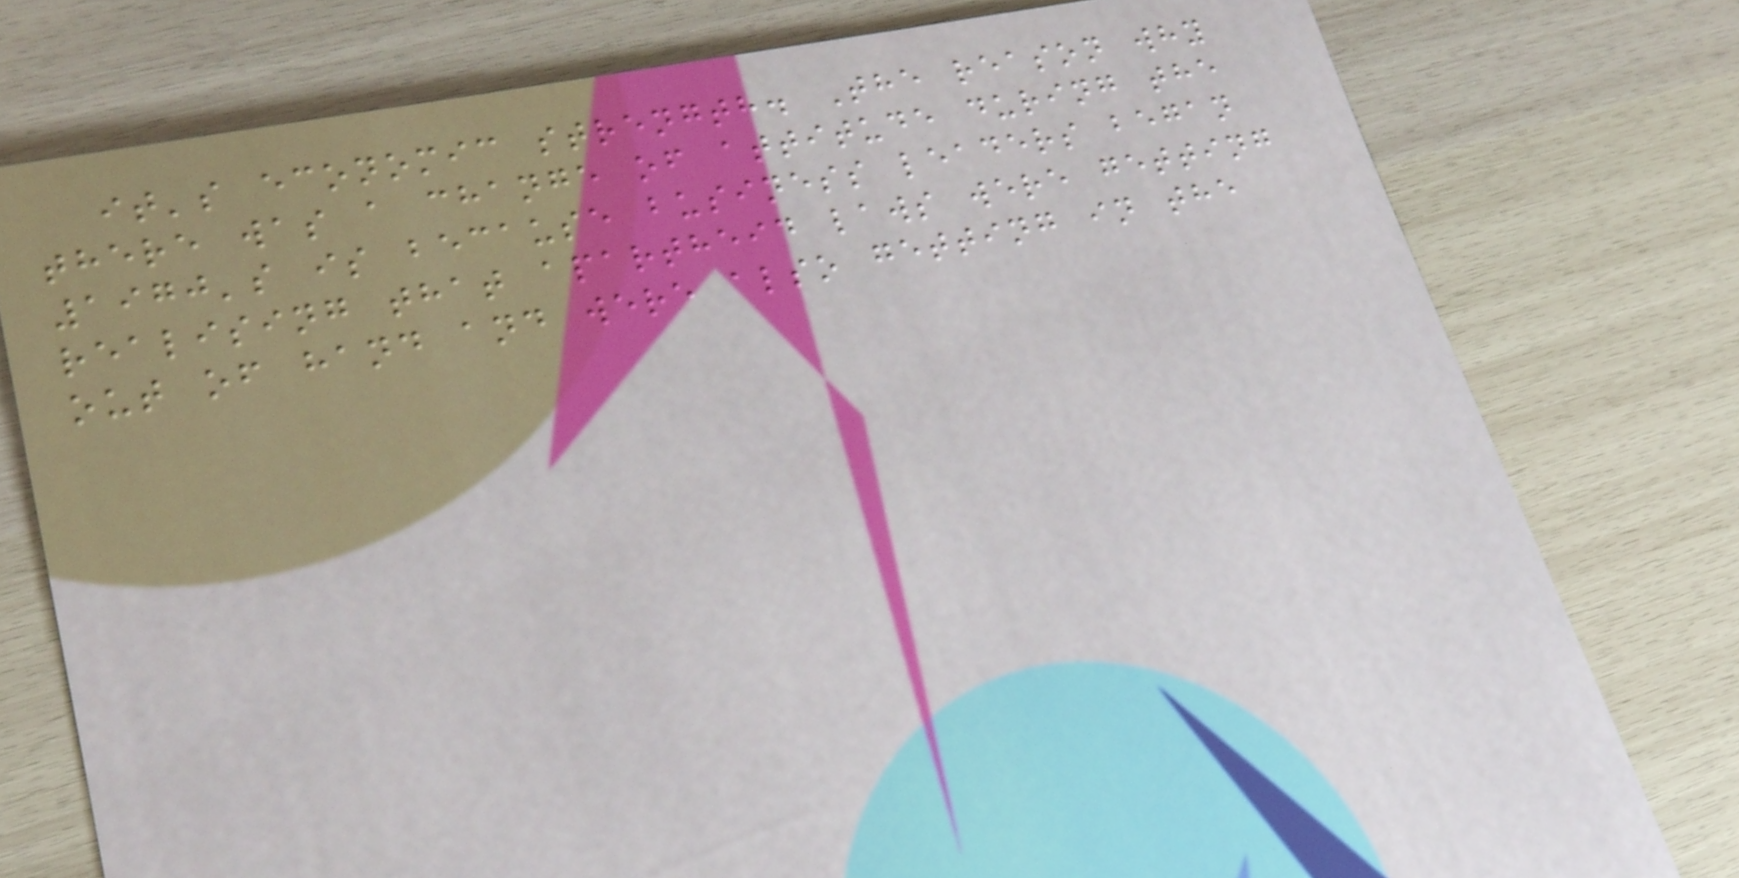it's economic strength. The reason why
there was a change of attitude during the
1970's is because business leaders began
realising that apartheid laws were getting
out of hand and were also getting in the
